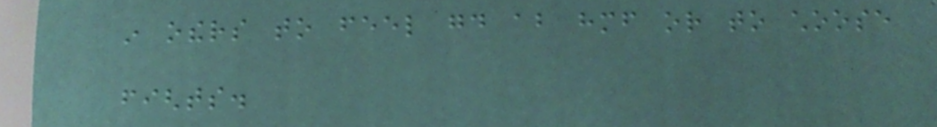in others to feel good about himself or to choose
fights.
